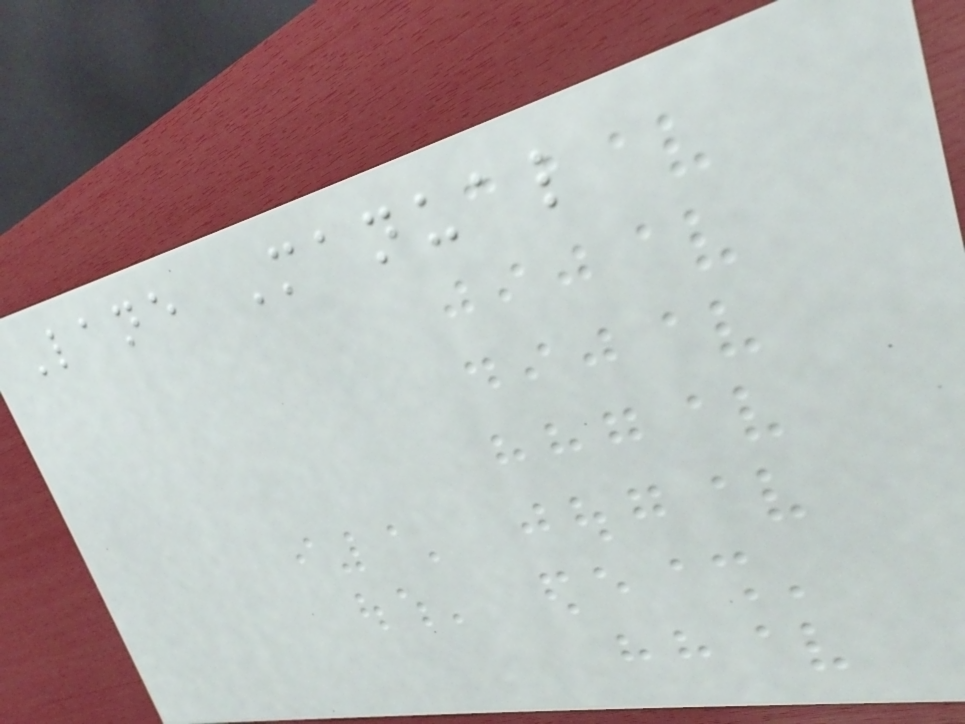Lane Manual
